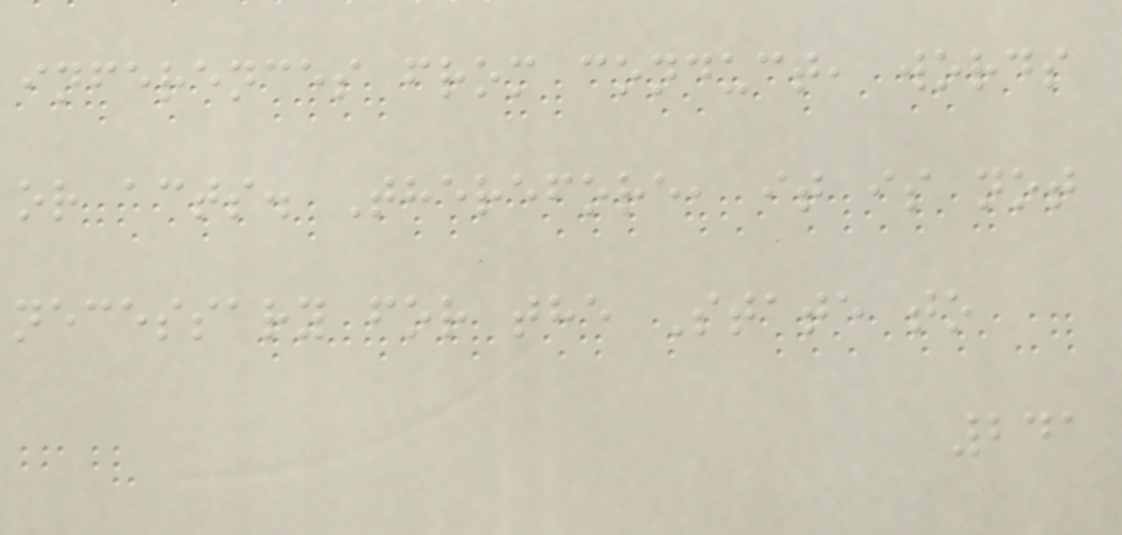inferences from conduct, words
or acts. Therefore, it is not
necessary for the State to
241
